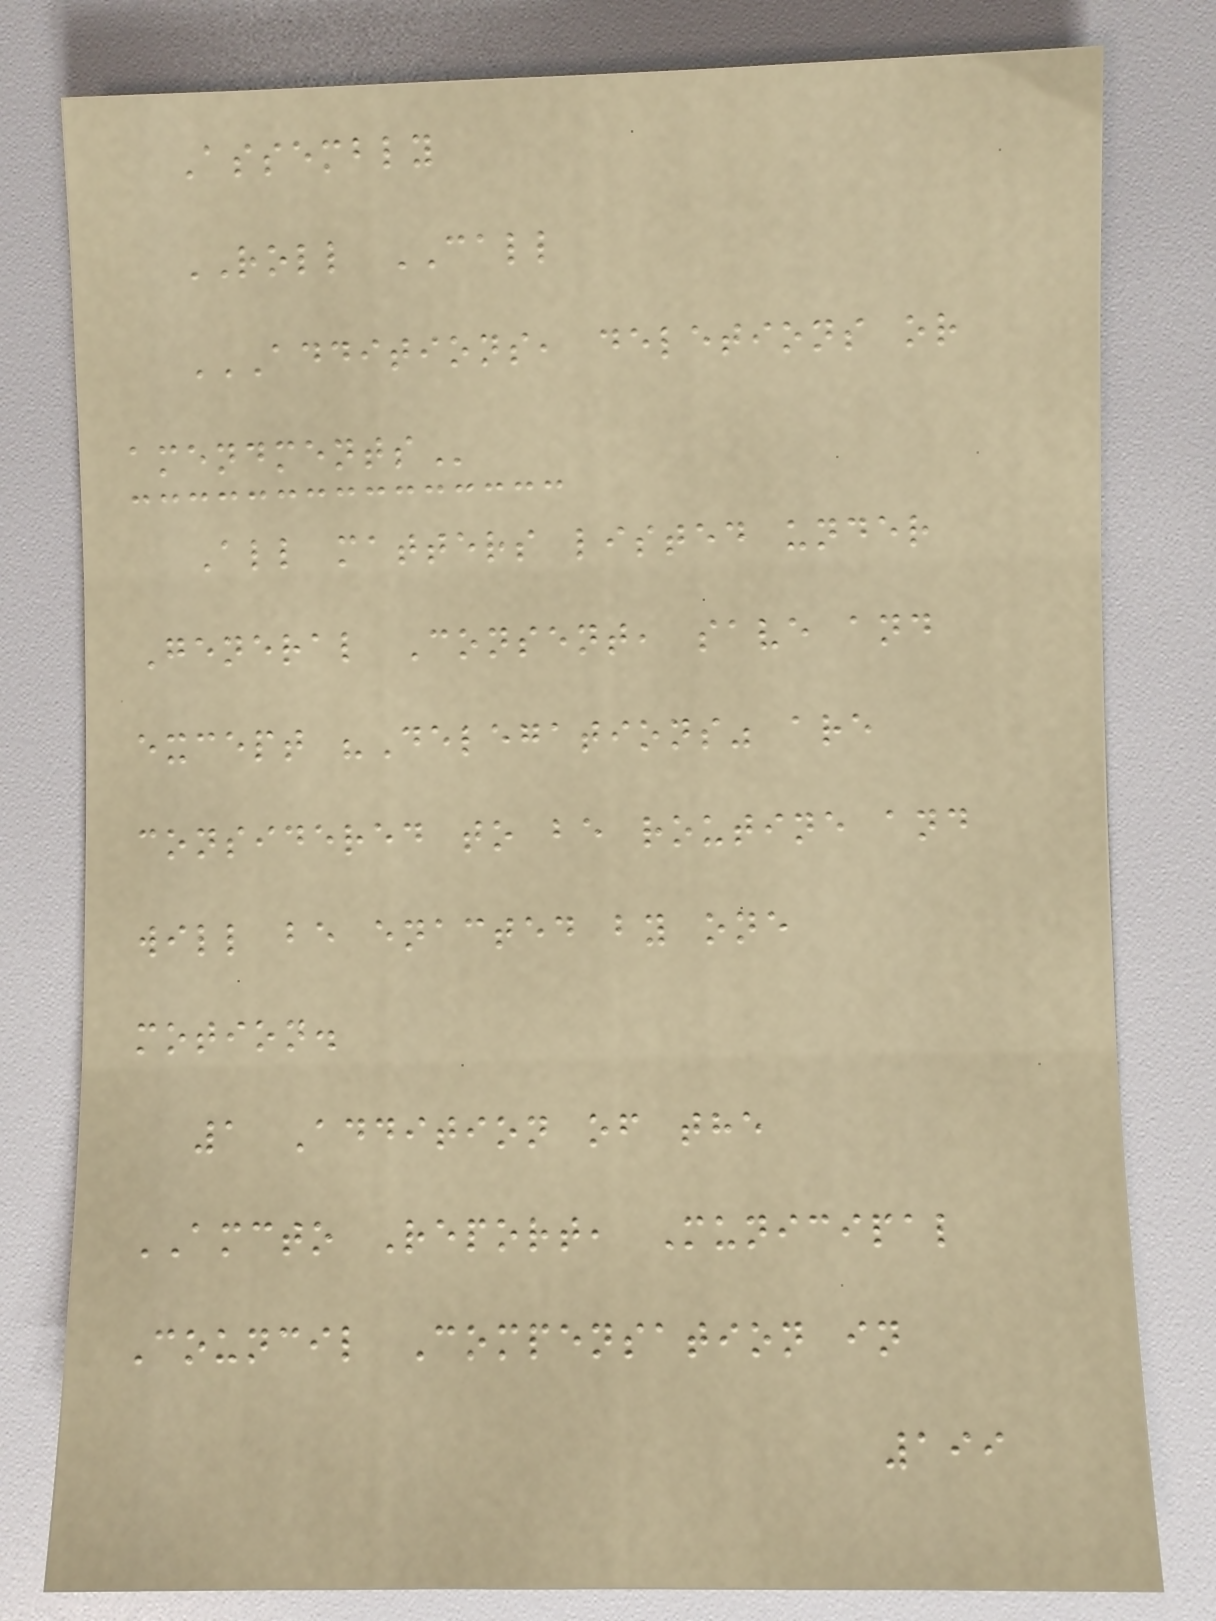Assembly
ROLL CALL
ADDITIONS, DELETIONS OR
AMENDMENTS
All matters listed under
General Consent, save and
except "Delegations" are
considered to be routine and
will be enacted by one
motion.
1 Addition of the
AMCTO Report, Municipal
Council Compensation in
199
